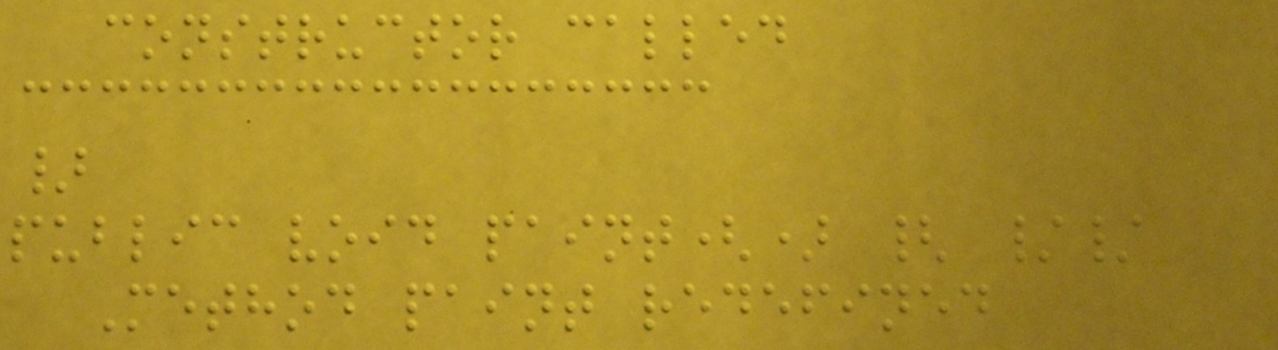constructor called
}
public void paint() { //
Method paint redefined
